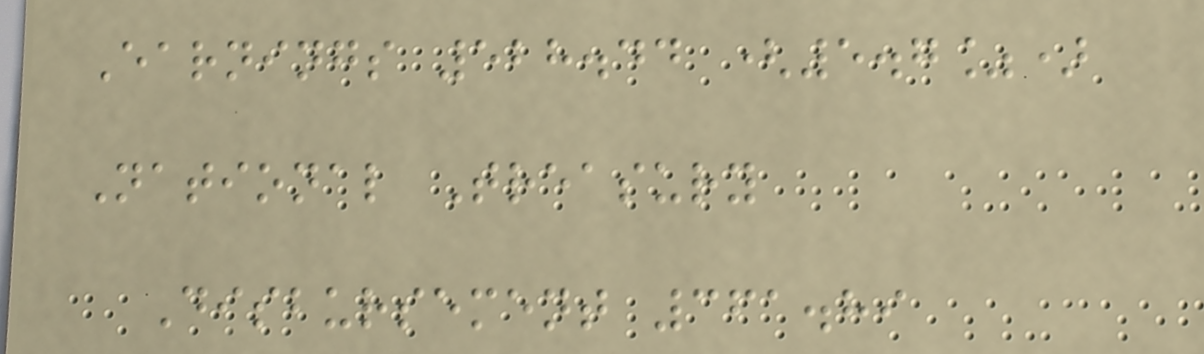Earnings 528.44 (5.7%)
National Treasury
Disbursement 361.89
